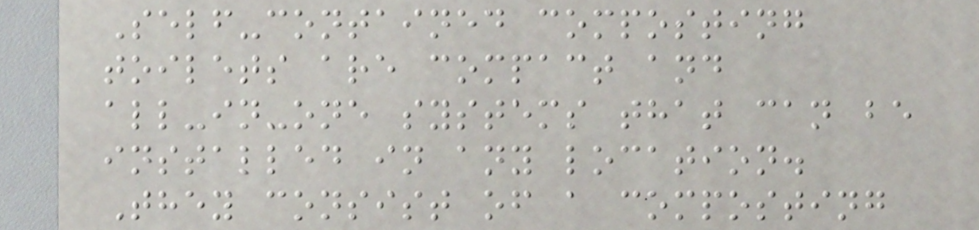Self-contained composting
toilets are compact and
all-in-one systems that can be
installed in any location.
They consist of a composting
